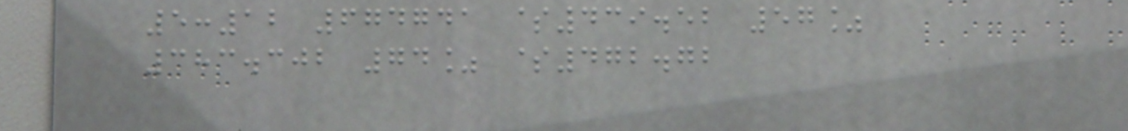5:12 674741 $439.52 57%
383.302 74% $472.72
